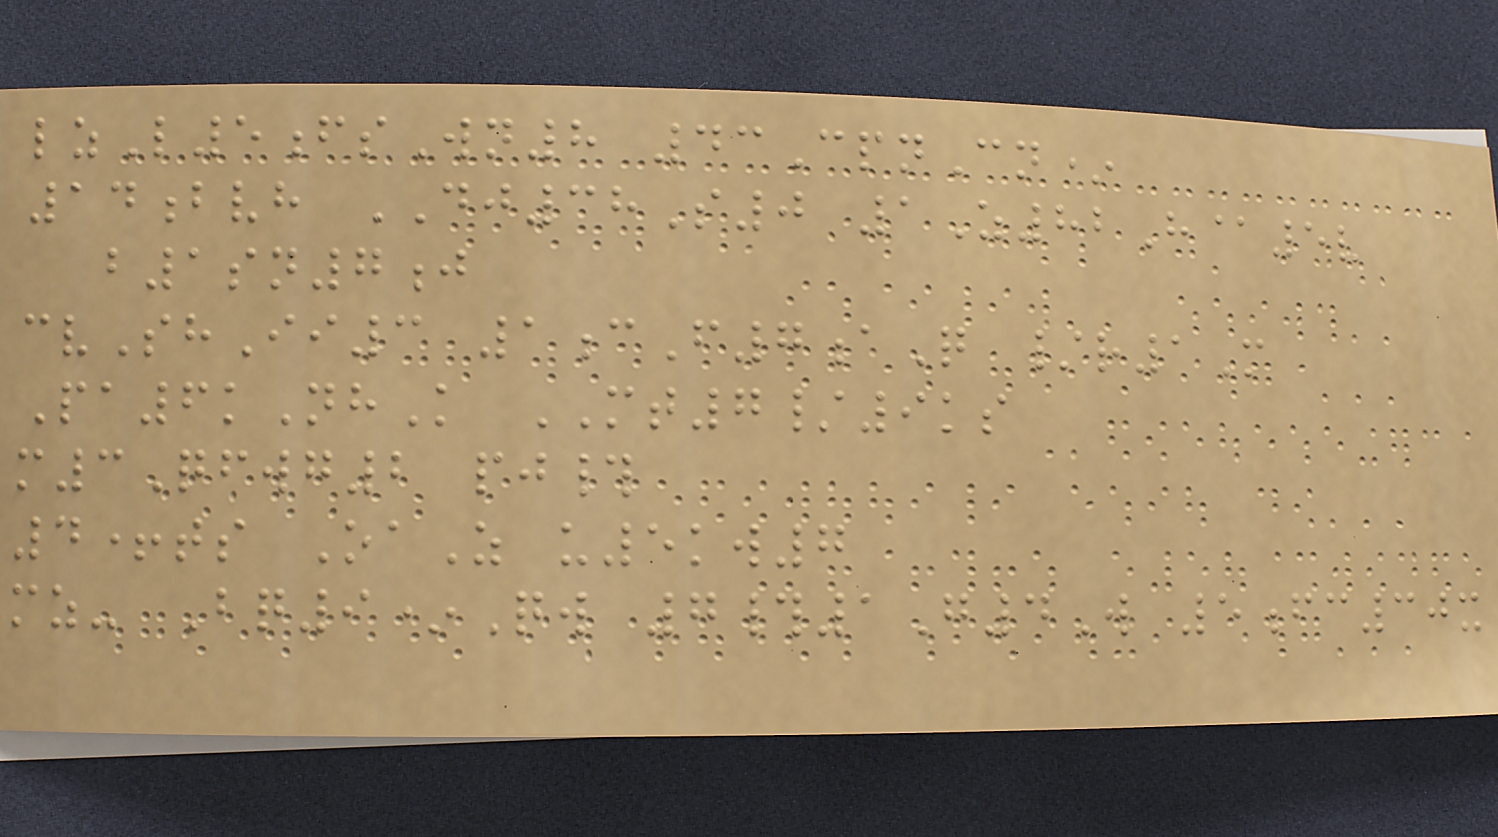lzL5fsWn8 43CpnCn*
14bvh DJ38S0 1Z82H@5v
b1sn7j
cvShIi3 1cF7aQ /r1M
Pa6kNhK MT7/9ks
m3Qfwg2 pj#
4+ts OaZ u5kw7
mz- Bq9*Qw 7#1G4W 5fc30x
